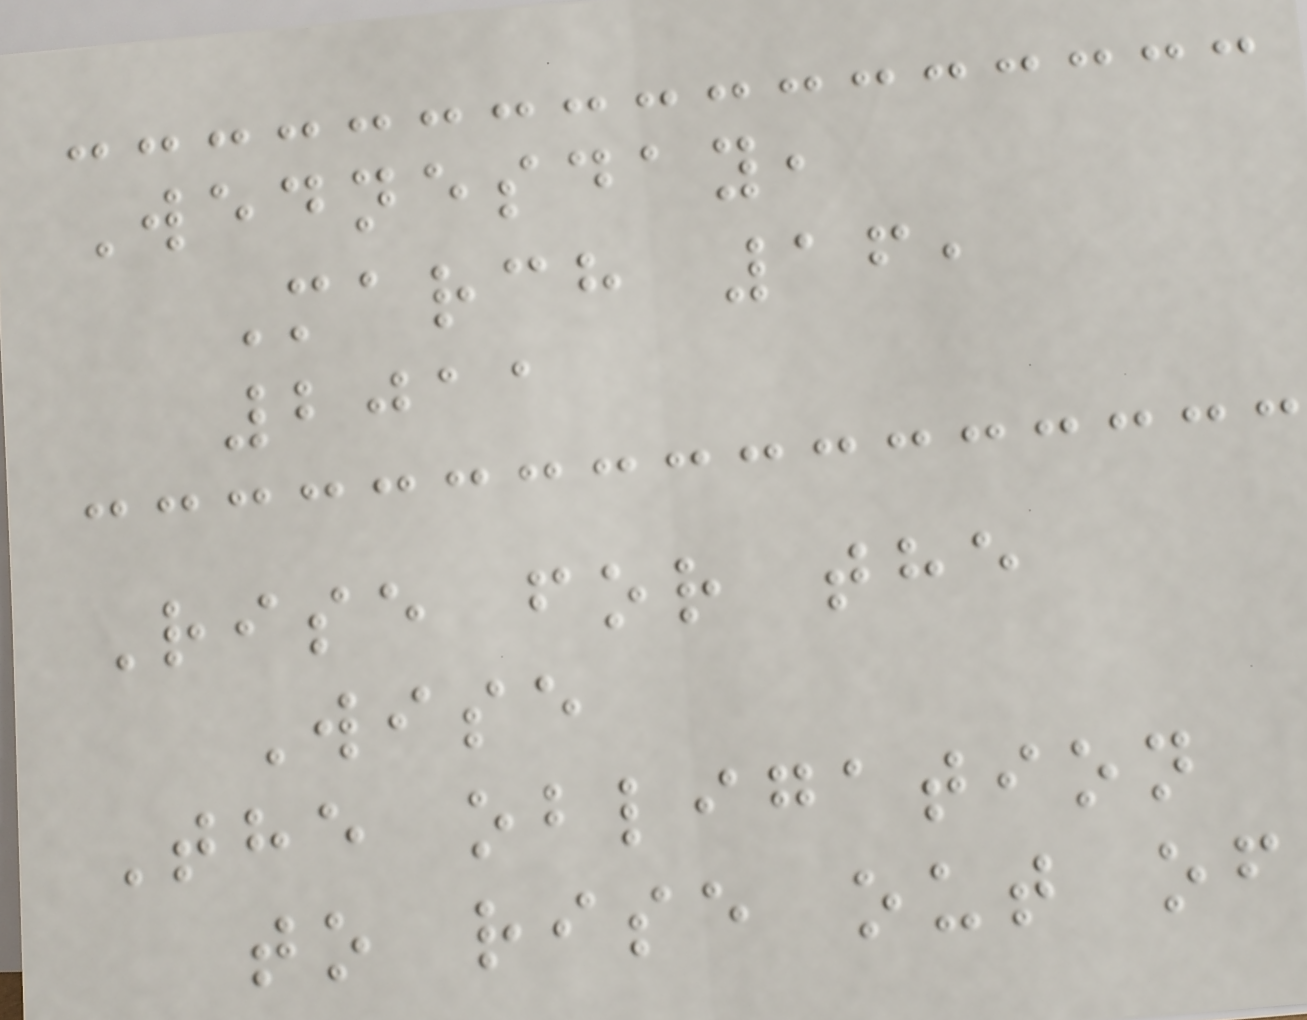Wednesday,
March 16,
2011
Rise for the
Wise
The obligation
to rise out of
